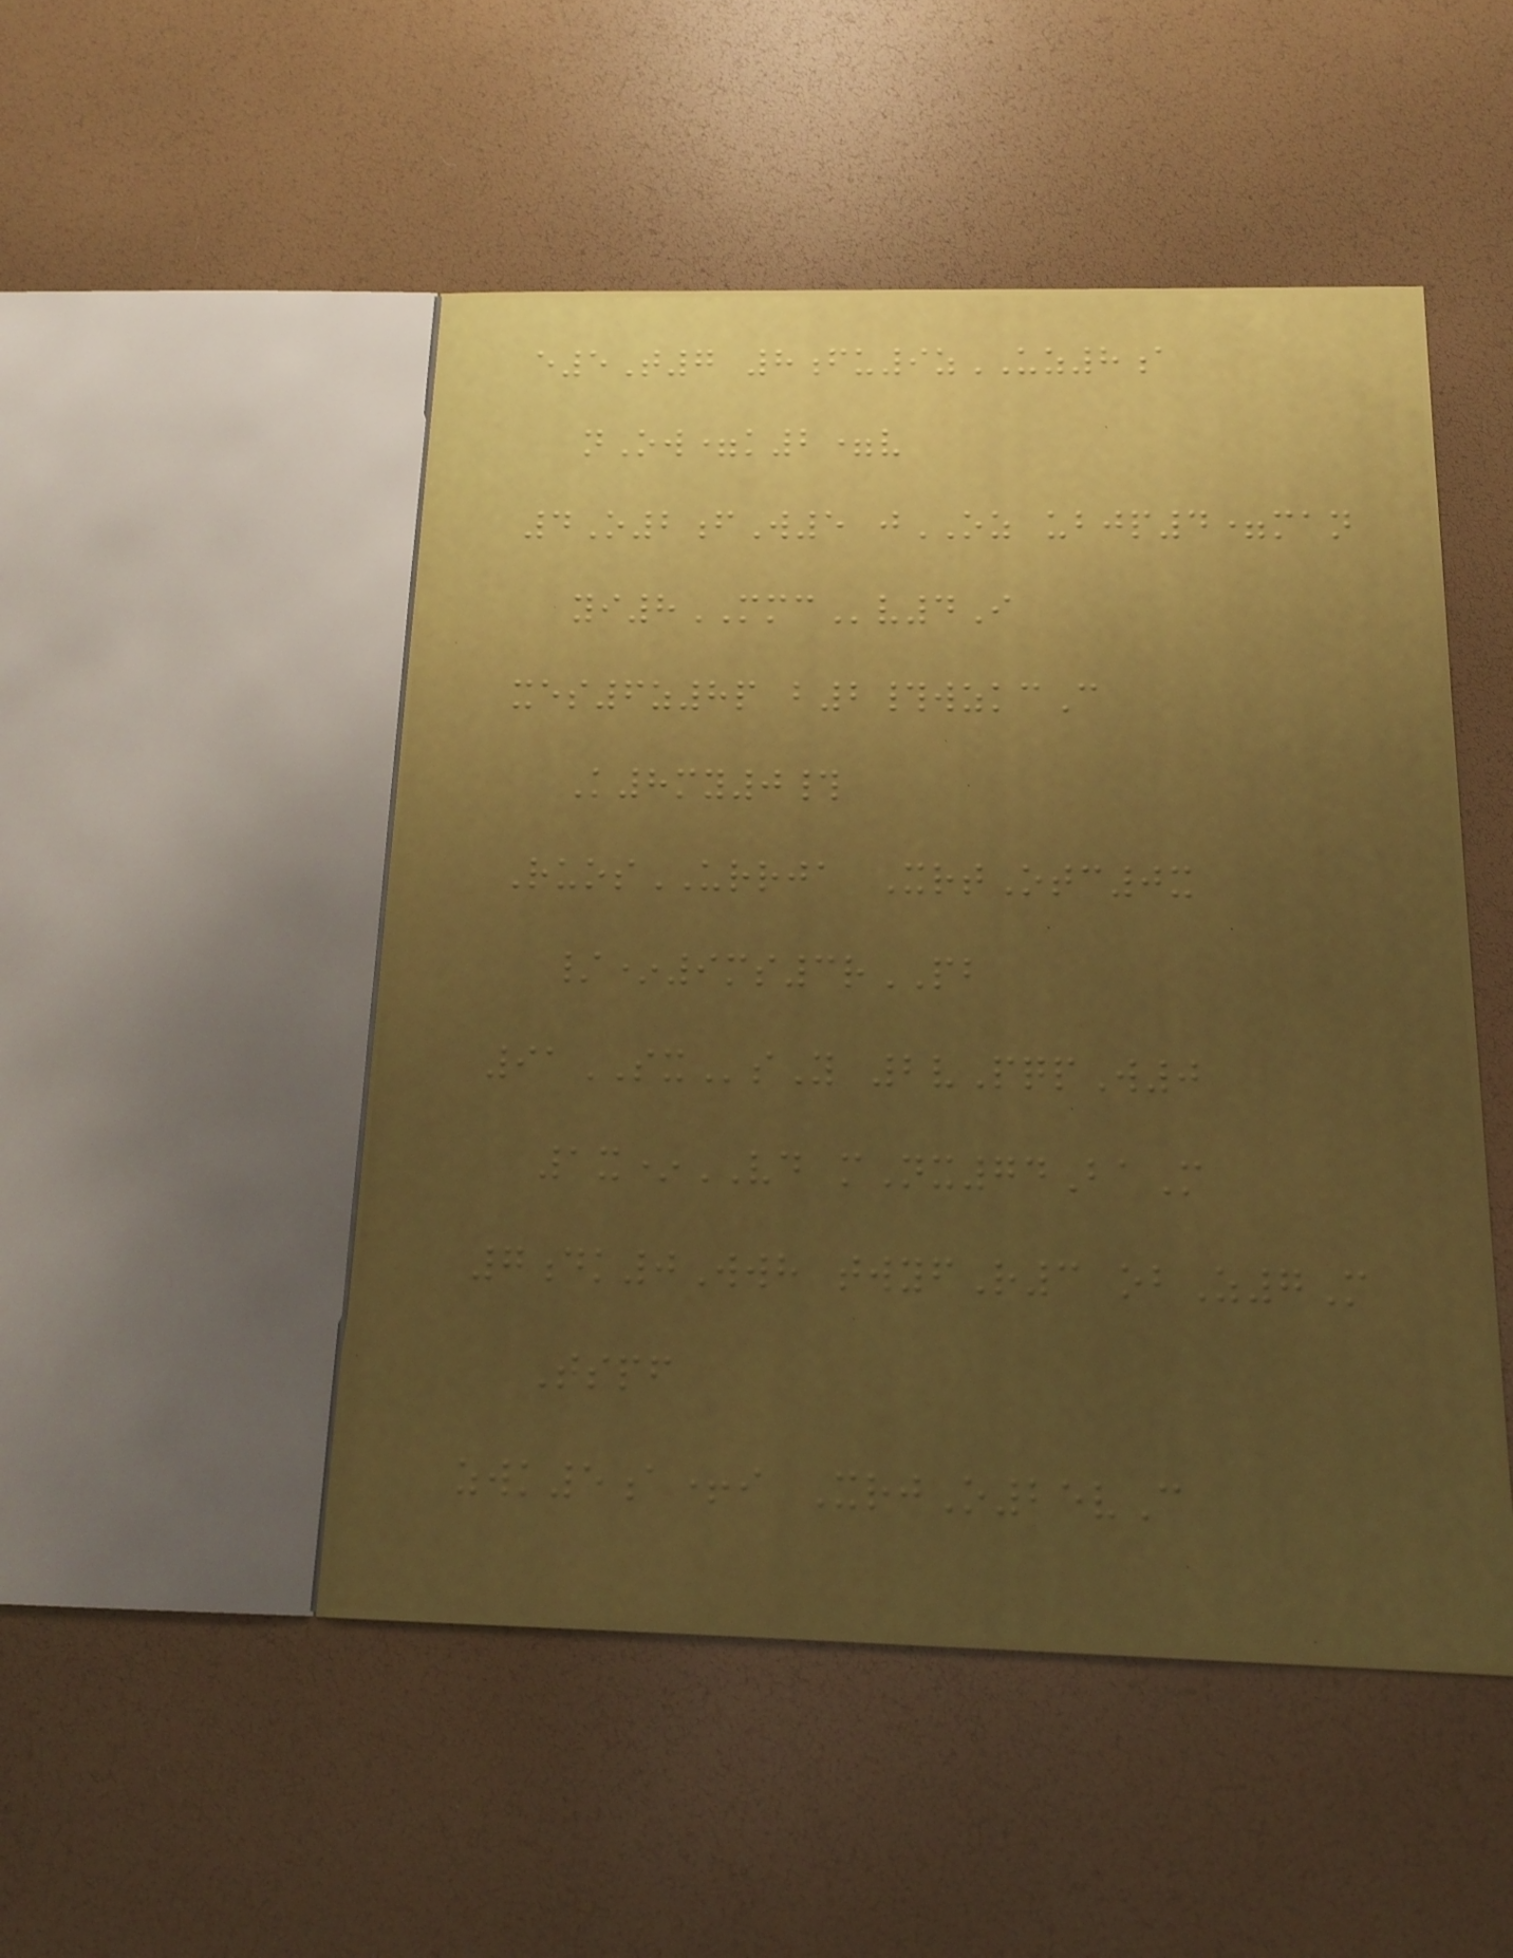e5T7 8fu9zUZ8a
nOw=k2=v
4O2fW5 jOZ ubjp4=man
yi8MMCv4I
xes6z8p b2#wzkcC
K8my0#
RuosURRJA XrtOtc0x
/*9ms3rPB
91SXsY 2vPqpW0
1x*VD mNx74BaM
7dk0Wwh twyfR3 obZ7M
Tspf
zwk5a+i XrjO25vC
